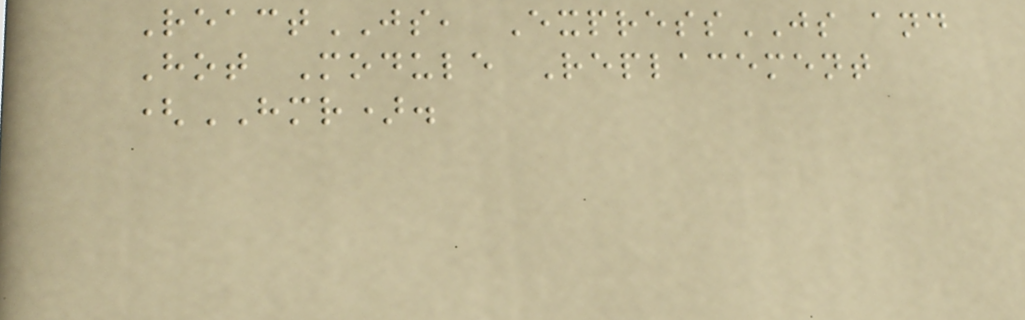ReactJS, ExpressJS and
Hot Module Replacement
(HMR).
